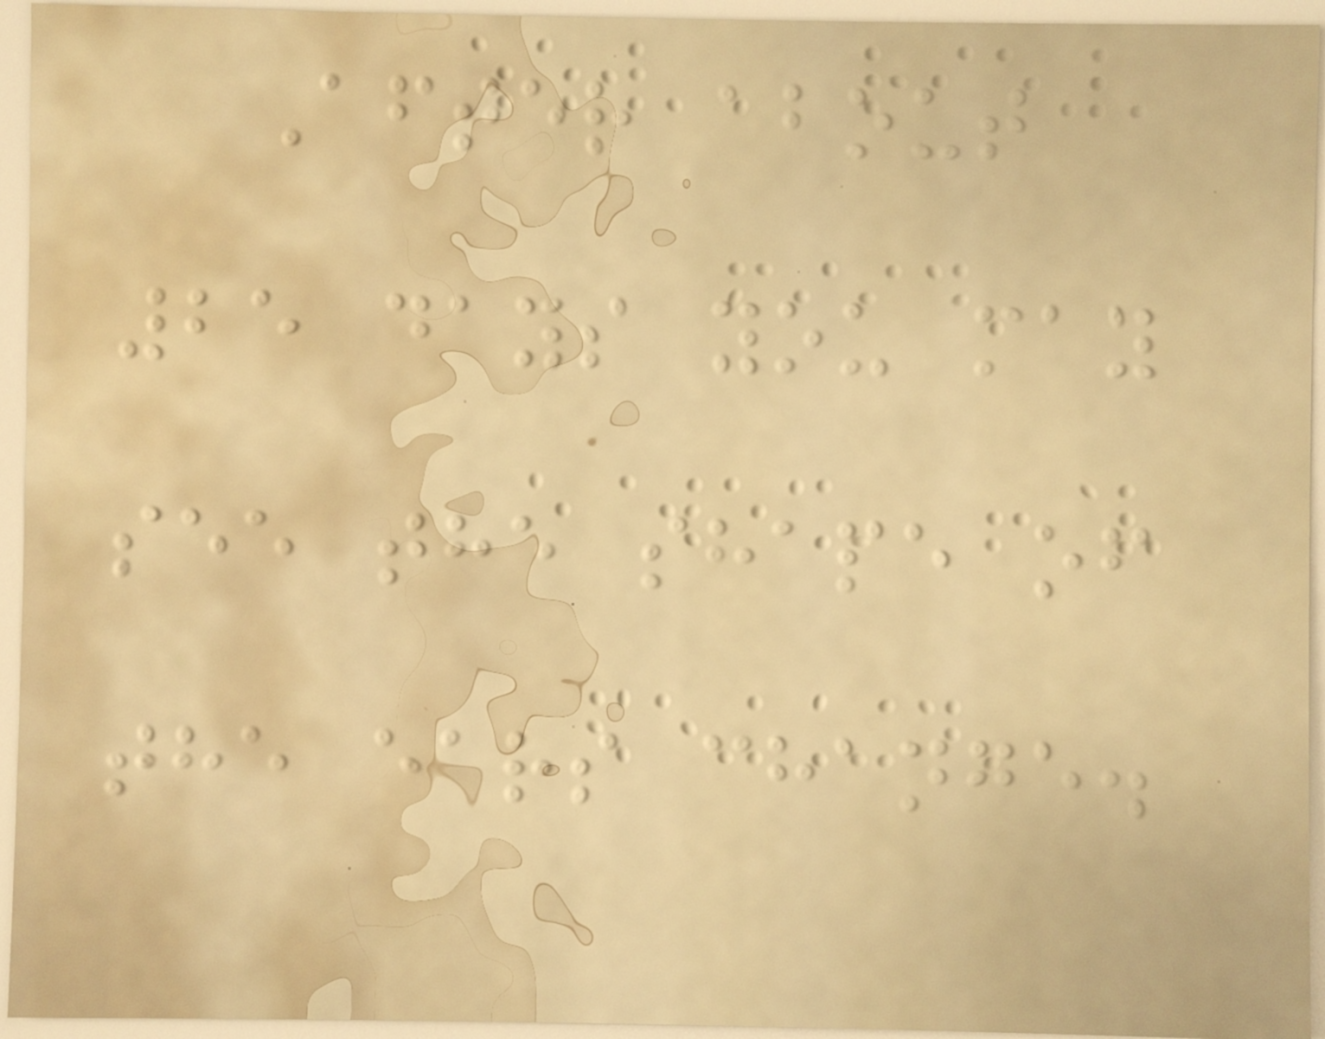After about
25 days you may
see the shape of
the ears change.
